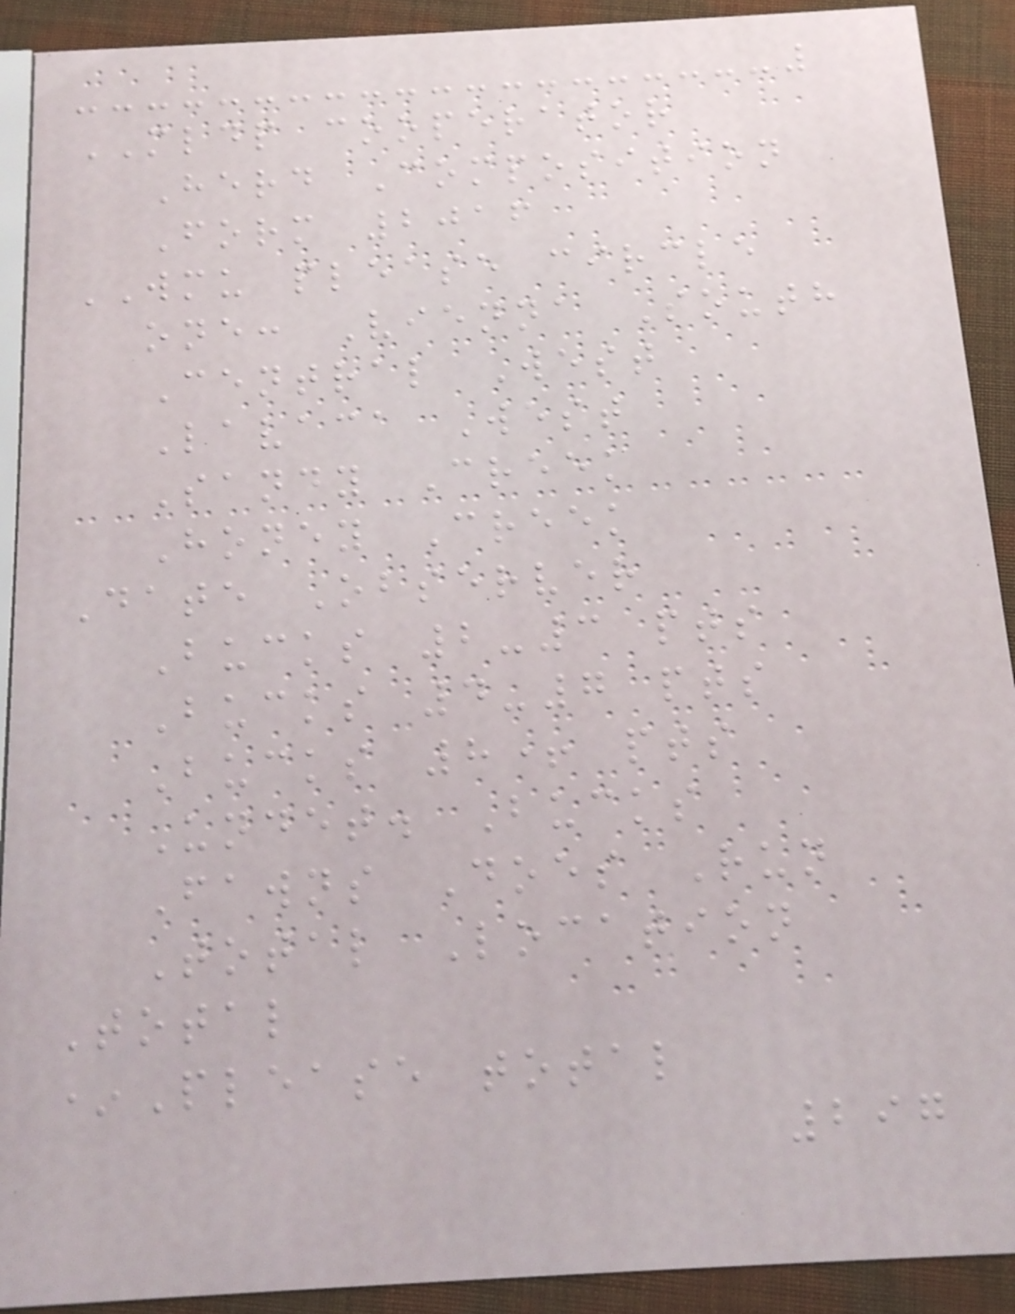MLDP cooperator
Herd Composition
Form 2016
WMU please circle
one: Vienna South
Central West
Lavaca West
Sandy Creek
Honey Creek
Date Observer
Bucks 2-3 pts
Bucks 4-7 pts
Bucks 8+ pts
Undet. Bucks
Fawns Does Run
Total Location
Total
*Please total
297
